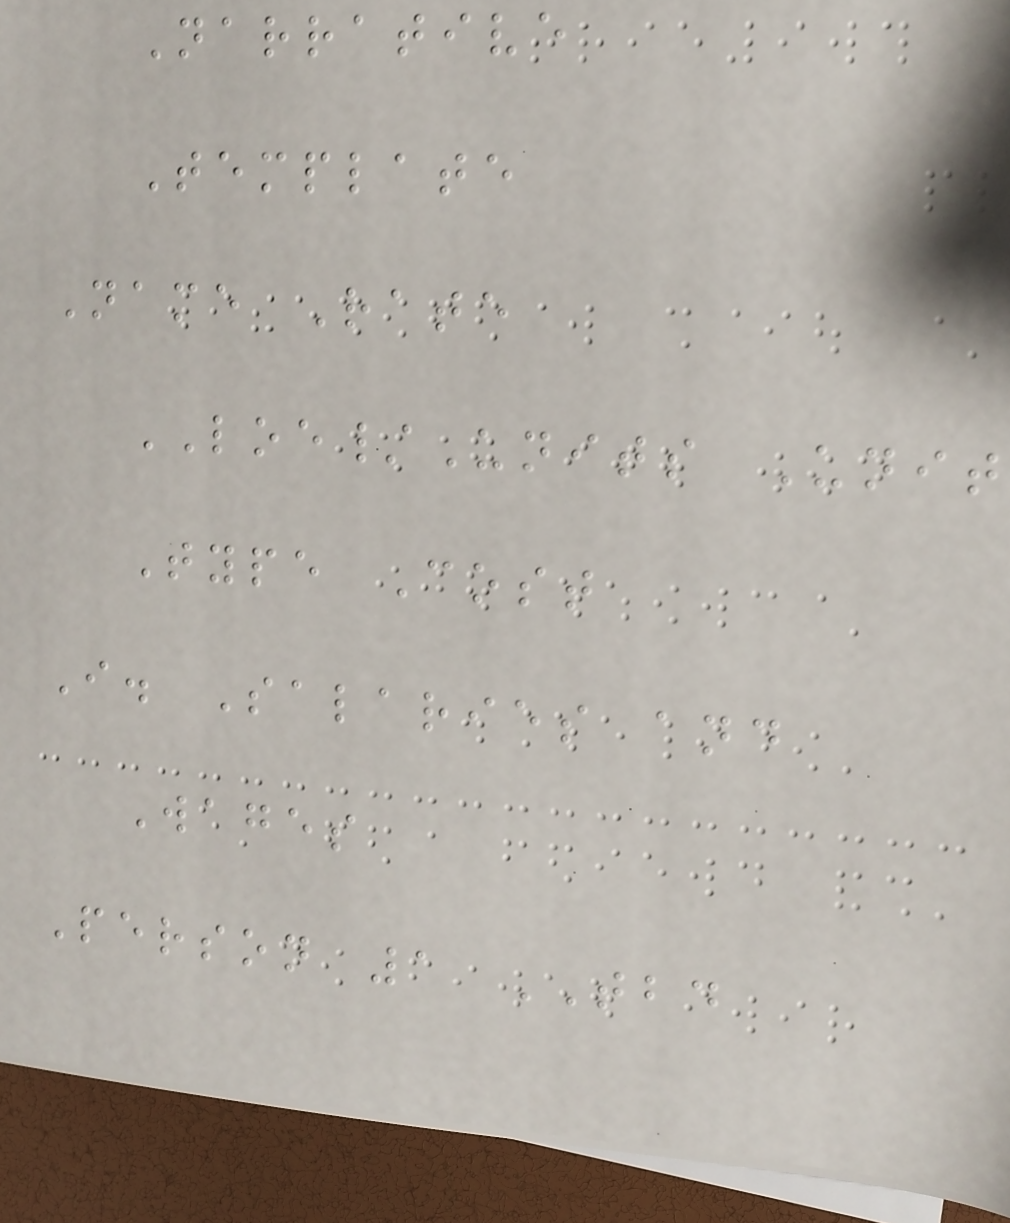Narrative
Template
Name Rate
LOE/Units Unit
Type Cost
I. Salaries and
Wages
Person 1 TBD
